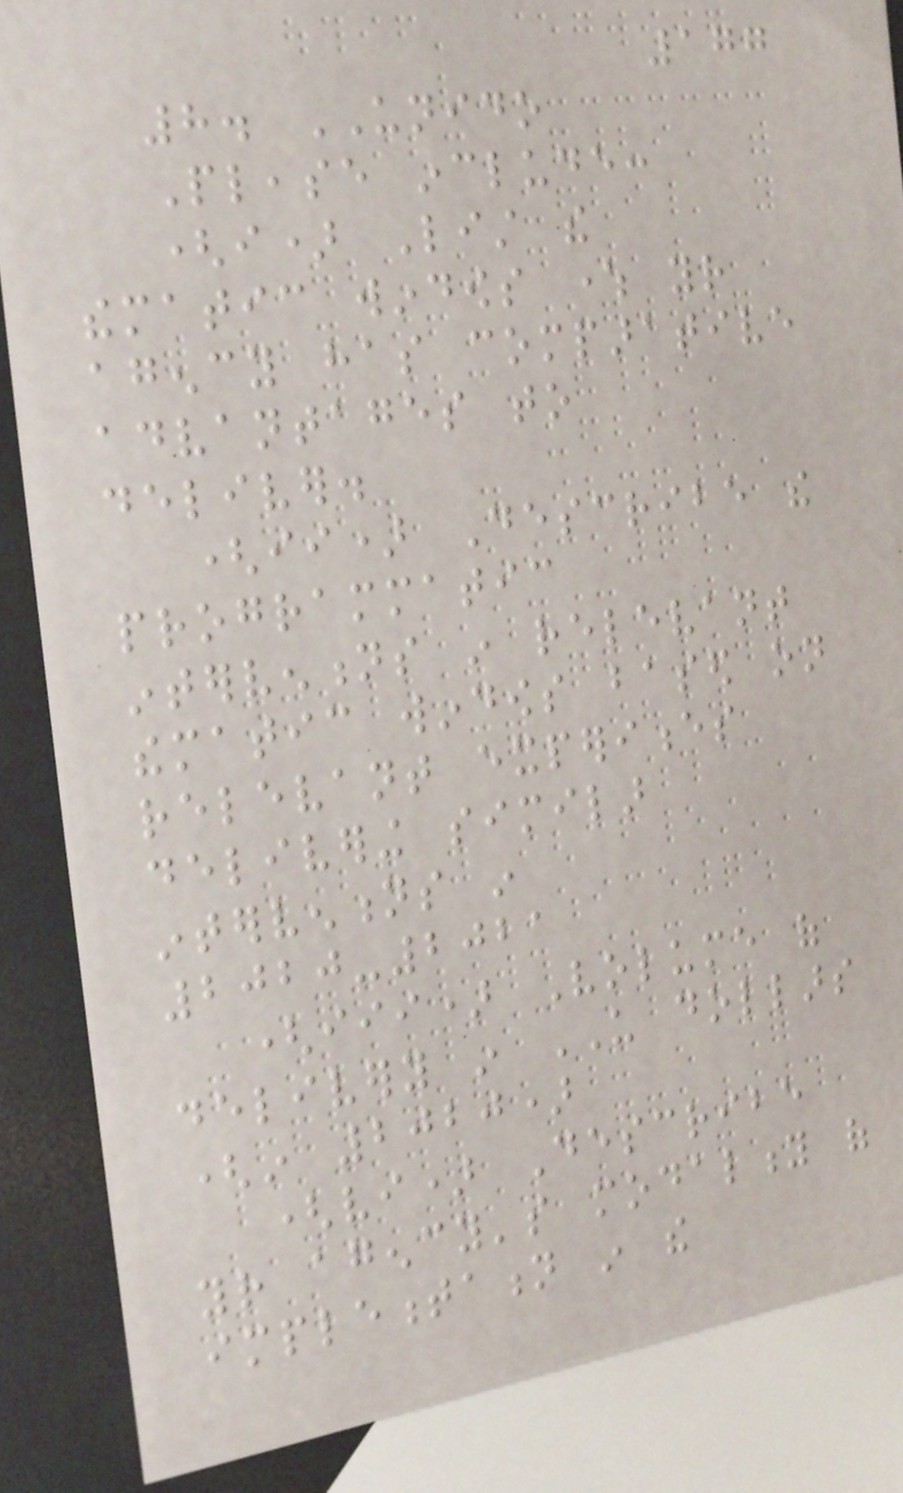177
8. UNIDO
Please include:
(i) List the
thematic windows where your
agency has comparative
advantages to
deliver.
(ii) Describe the
programmatic
interventions in relevant
thematic windows based on
relevant experiences
delivering similar
interventions in
2020-2021
(iii) Volume of
delivery in US dollars
(in 2020)
(vi) Describe
your agency's modality of
implementation in the
